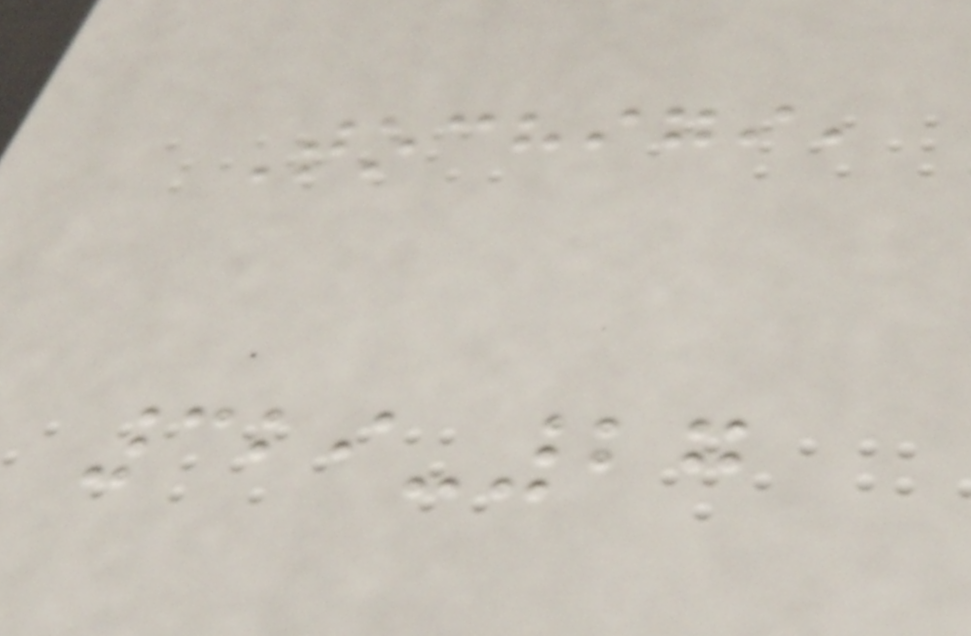Tochigi,
329-27
